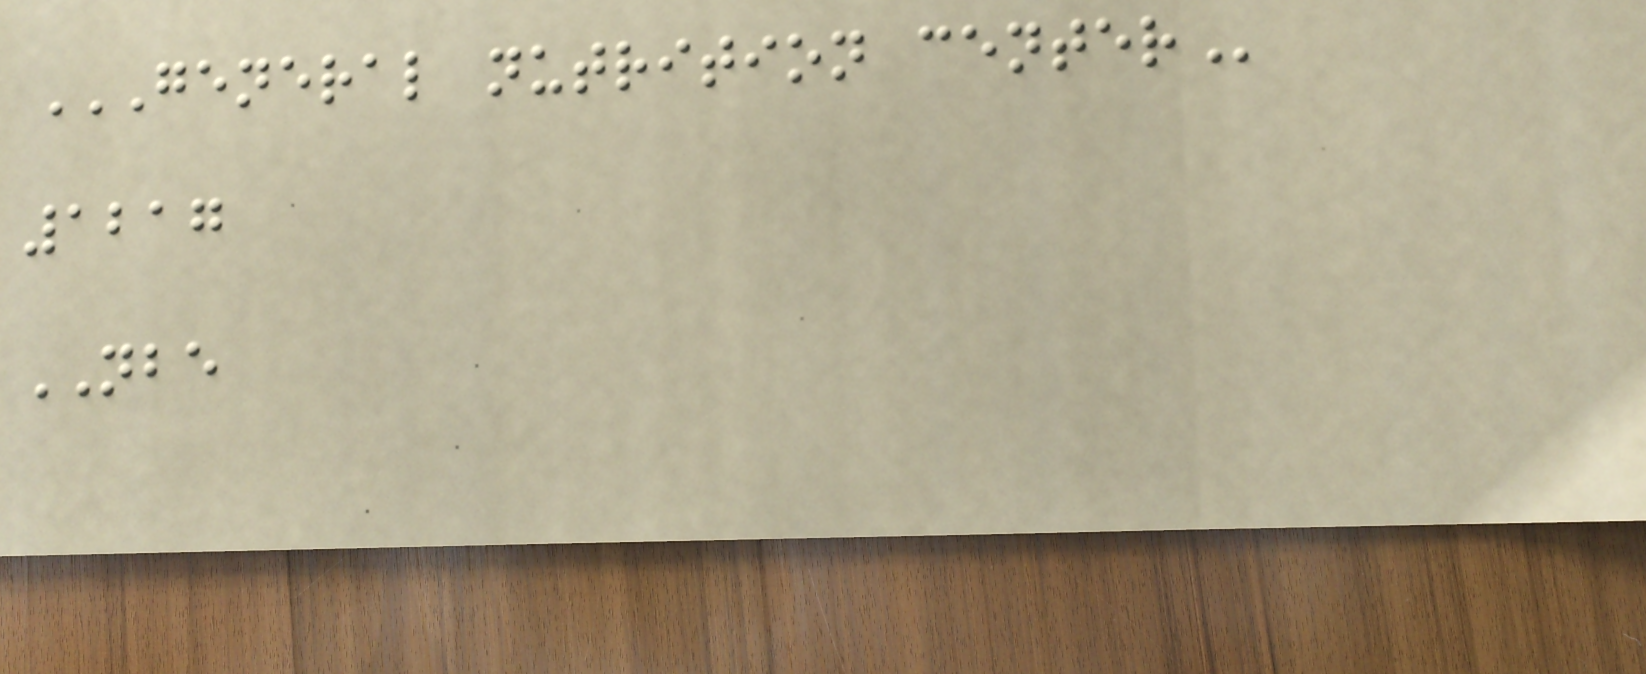GENERAL NUTRITION CENTER
1217
NBE
